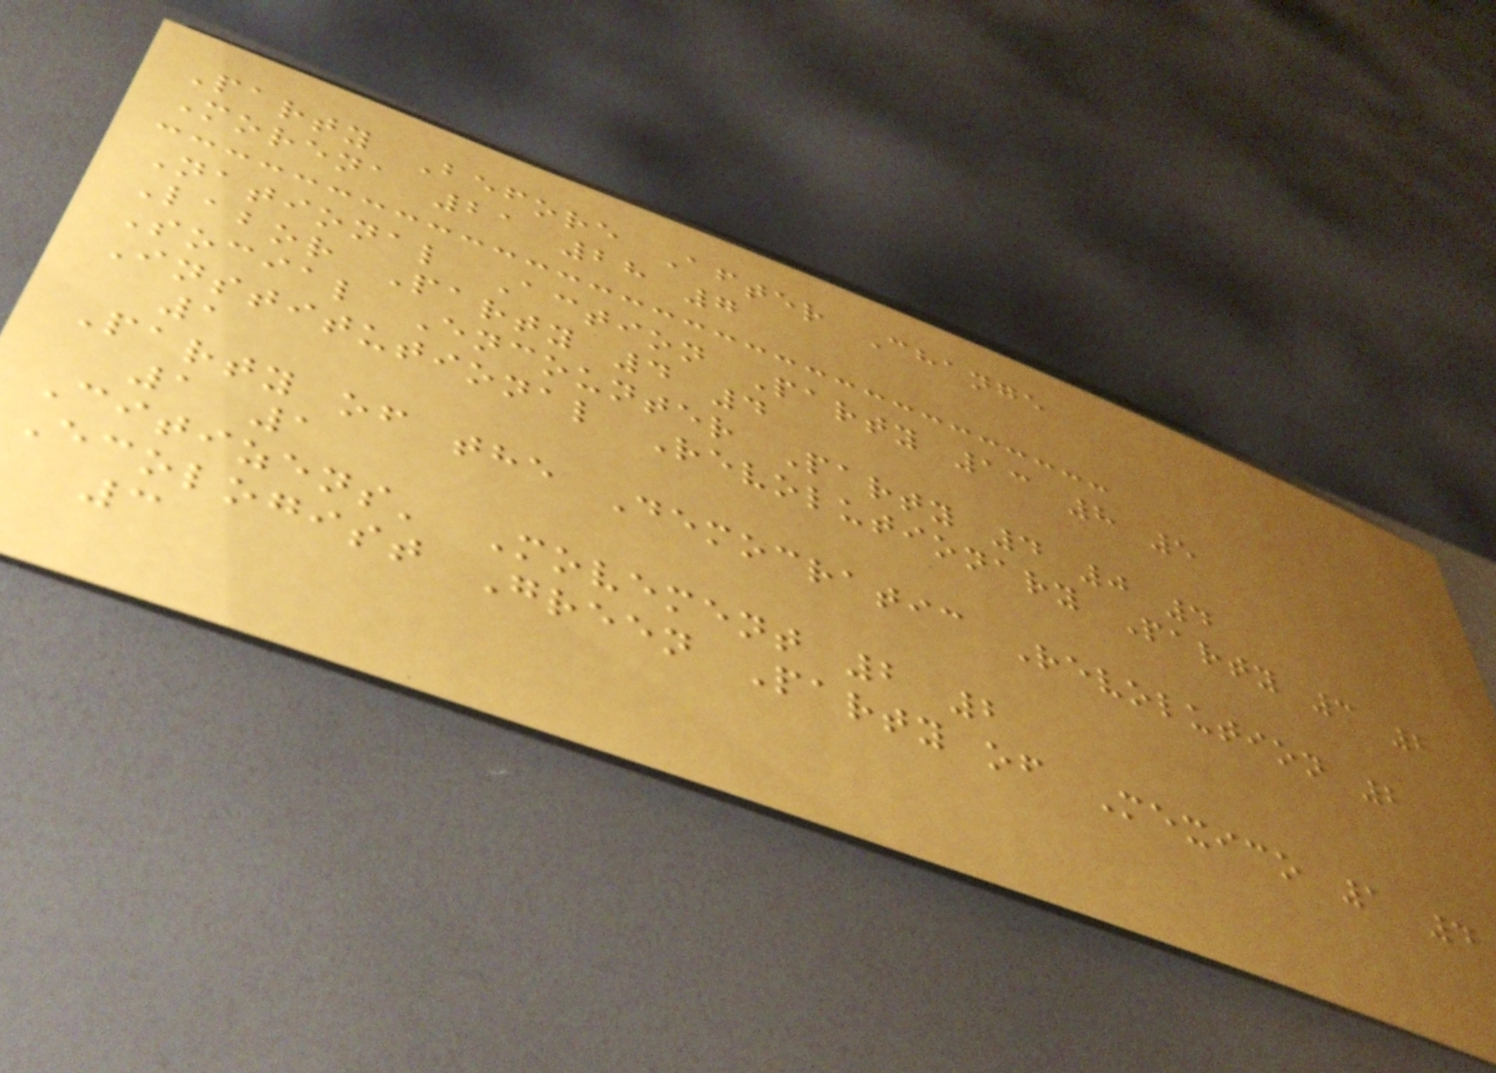Party Before After Change
Morena 21 28 7
National Action Party 13 8 5
Labor Party 4 4
Social Encounter Party 4 0 4
Institutional Revolutionary Party 3 2
1
Party of the Democratic Revolution 2
1 1
Citizens' Movement 2 2
Ecologist Green Party of Mexico 1 4
3
